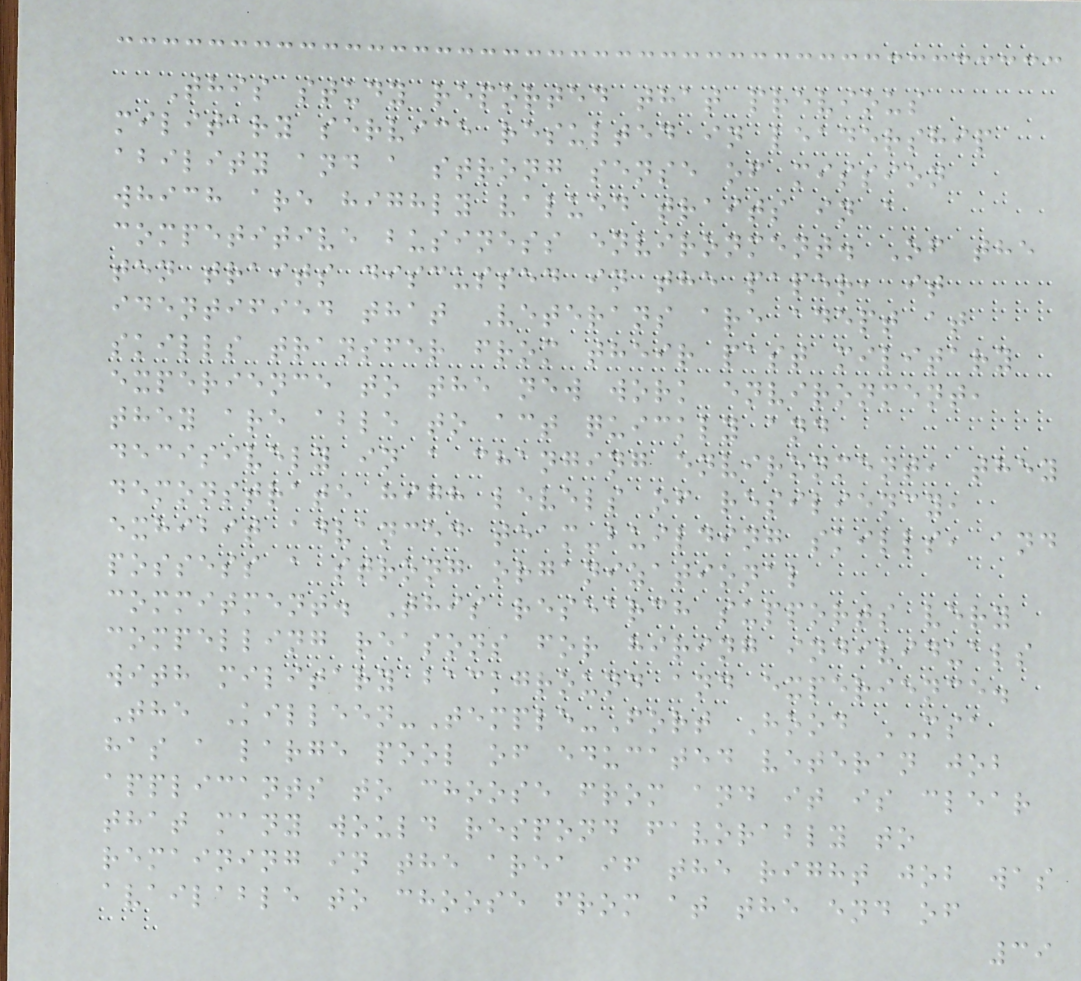This study reported that previous
military service resulted in leadership
ability and a strong sense of mission
which are highly valued traits in a
competitive business environment. Of the
ten traits discussed in the paper, it
identified that Veterans are adept at
skills transfer from their past military
experience to the new work environment,
they are able to act quickly and
decisively in a changing environment, they
demonstrate high levels of resiliency,
exhibit advanced team-building skills, and
possess a strong organizational
commitment. This research supports very
compelling reasons for hiring individuals
with military background and experience.
The Killeen-Temple-Fort Hood MSA
has a large pool of educated veteran job
applicants to choose from and it is clear
that many would respond favorably to
remaining in the area if the right job was
available to choose from at the end of
39
